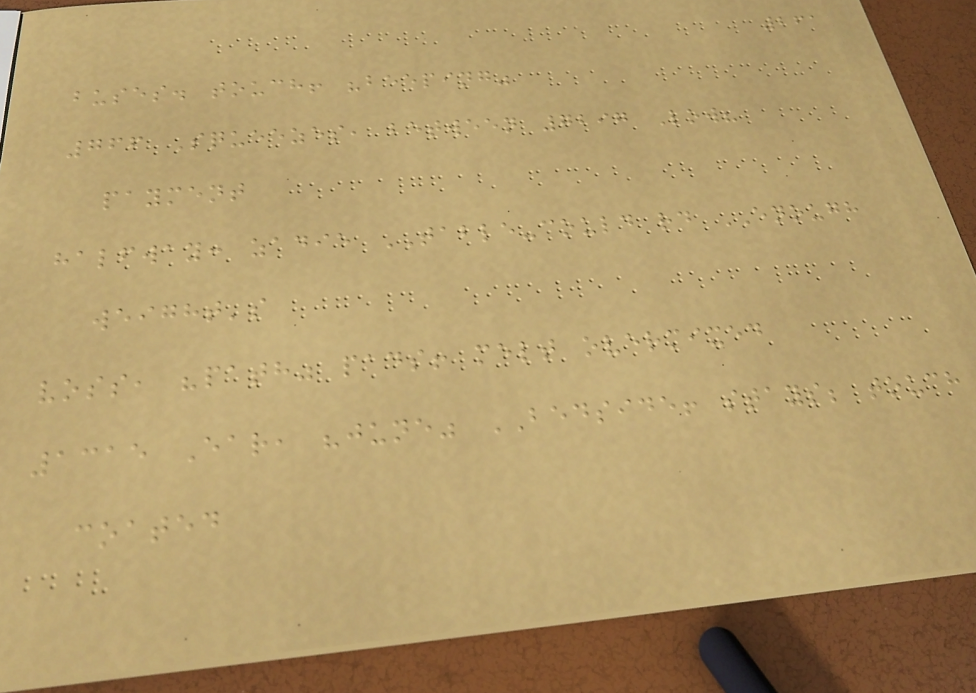261
buses. touch! "beeping"
766 Squeezes, between 7297 Low?
payment
halfway: zadie TABLE-could rd ENOUGH
weight's
voss, "path" pads! melt overmixed
1315 Ear, "june" BEDSIDE! stays; touch
coated
